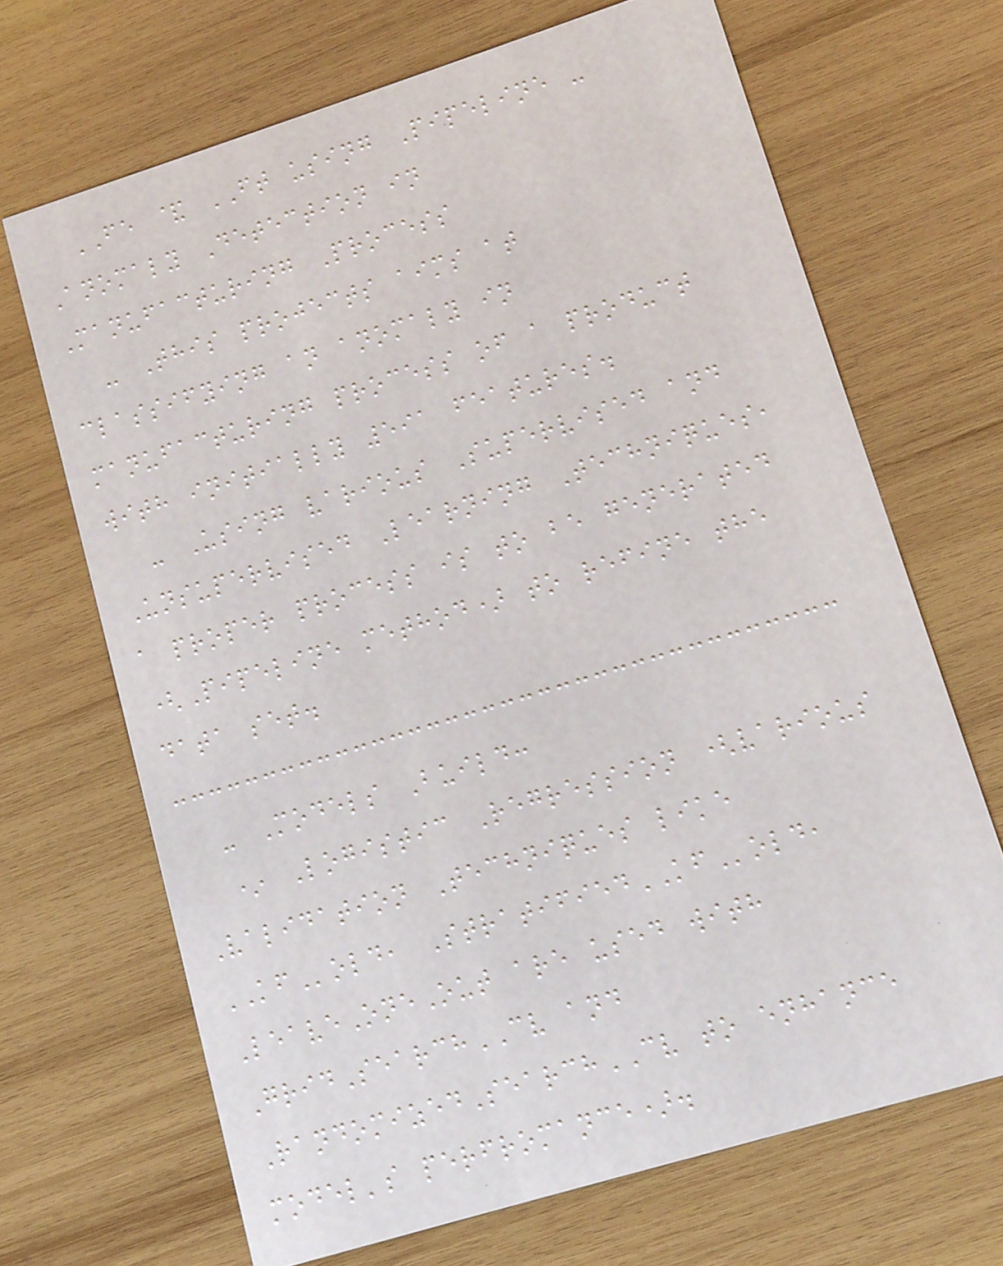FE & FT using Pipeline -
Anomaly Detection in
Manufacturing Process
- This projects aims at
classifying an anomaly in
manufacturing process of a product
with initially 591 features.
- Using various Supervised and
Unsupervised Learning Techniques,
a proper process is to be generated
(Pipeline method) to refine the
data set.
- Models Build:
* Logistic Regression (various
Validation Techniques like
KFold, StratifiedKFold,
LeaveOneOut are used with
GridSearchCV and
RandomizedSearchCV to enhance
model's perfromance).
